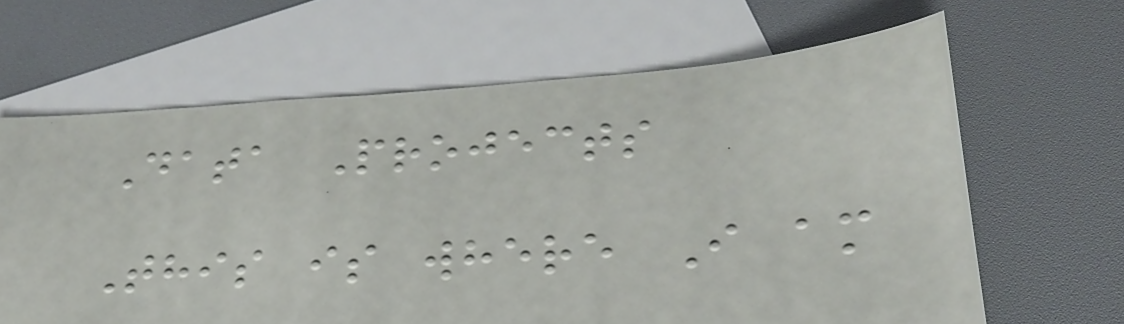Data Projects
This is where I am
